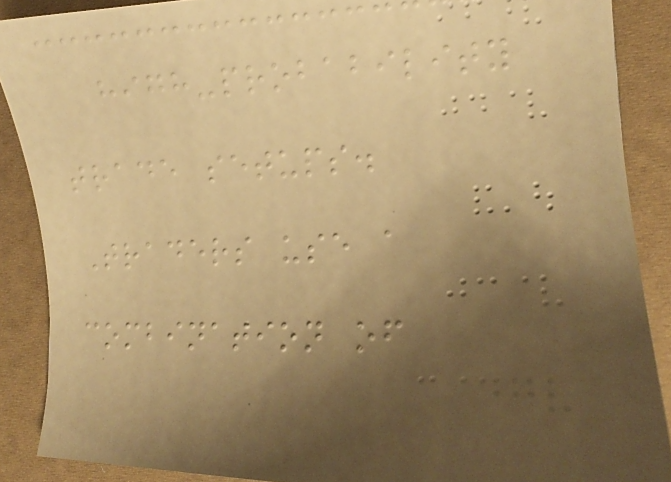high-probability
trade setups.
Traders use a
combination of
